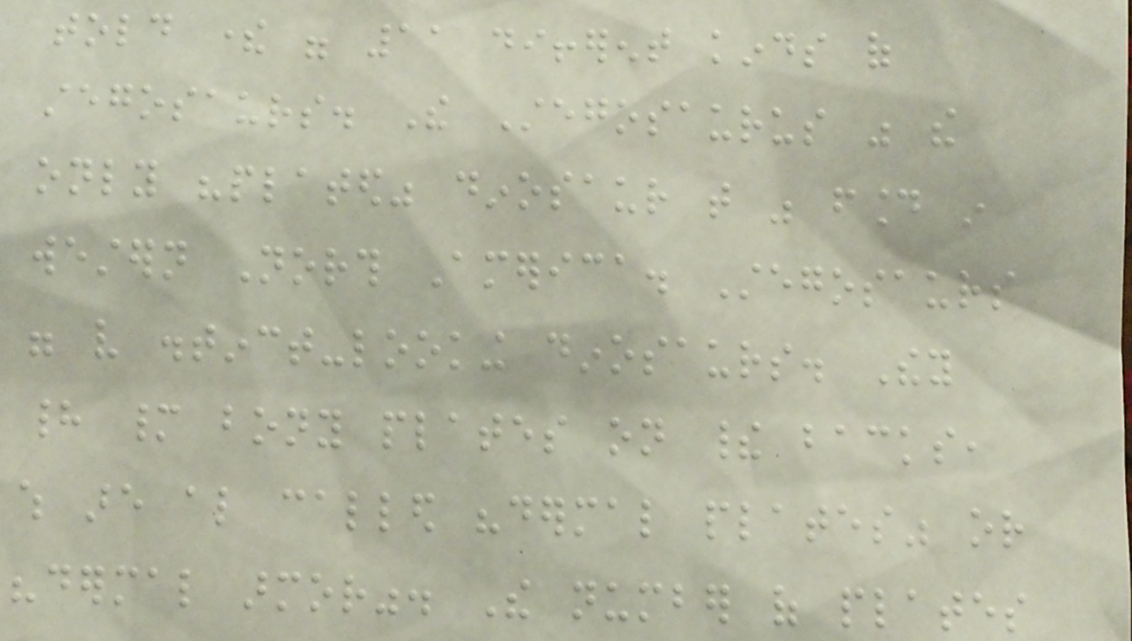told there were 11 different kinds of
stegosaurs. The Stegosaurus was the
only "plated" dinosaur that was found in
western North America. Stegosaurs
were very distinct-looking dinosaurs. They
had many bony plates on their backs,
which are also called "dermal plates" or
"dermal armor". The number of plates
